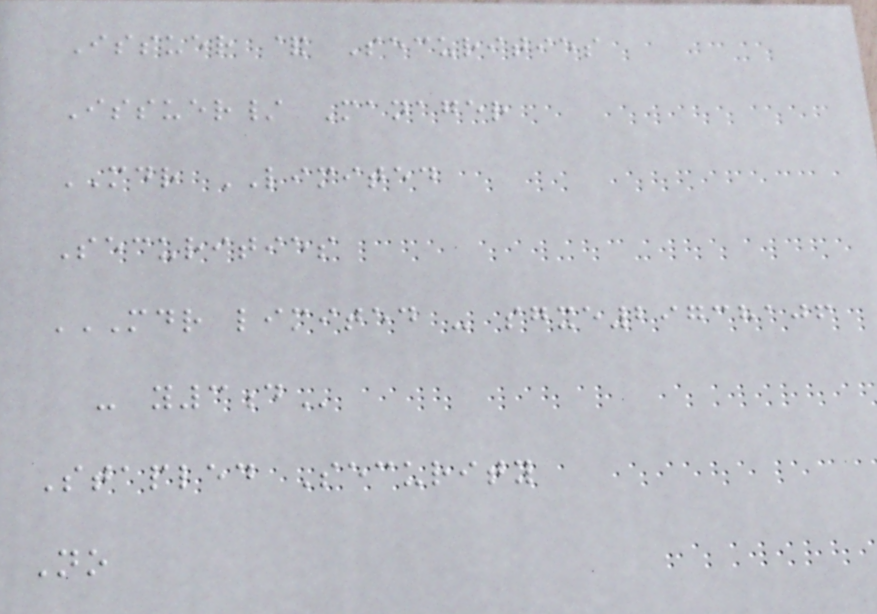Issuer & Securities
Issuer/ Manager
MDR LIMITED
Securities
MDR LIMITED - SGXE29738106
- Y3D
Stapled Security
No
